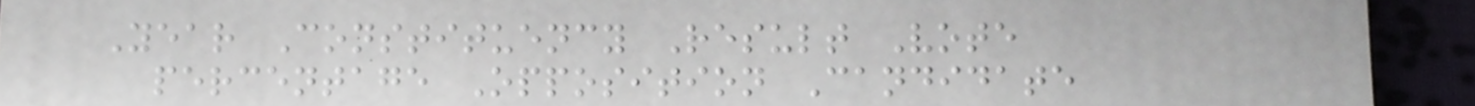Year Constituency Result Vote
percentage Opposition Candidate
